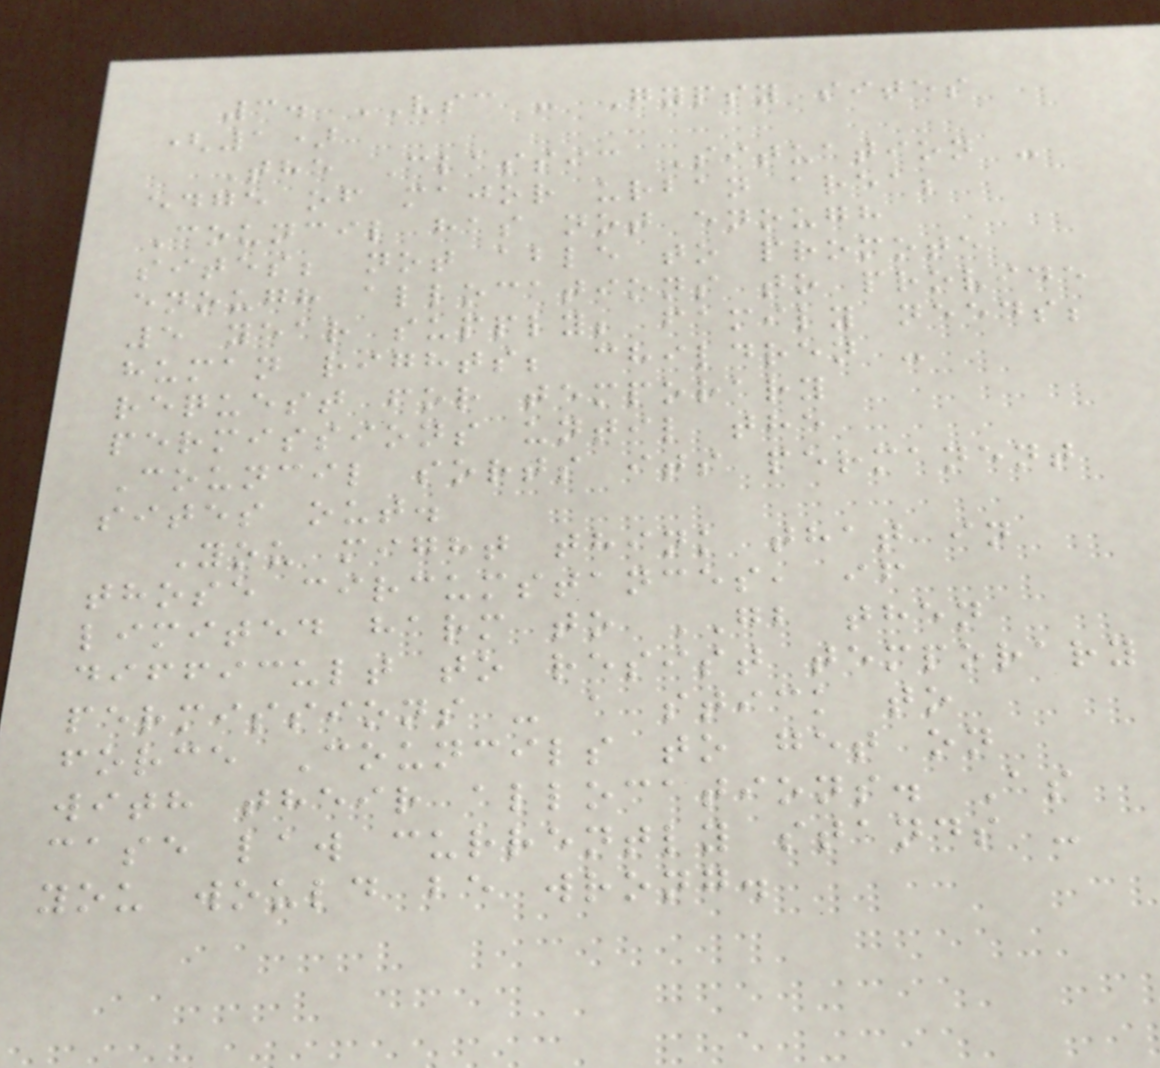3. VSC - Gypsy sites
(1)
The Classic Situation -
edge of major urban area;
Council has not enough
sites; not able to promote
enough allocations to provide
5 year supply; family needs;
human rights; children -
request for temporary
permissions until the
Council sorts its permanent
sites out.
You might think that in
those circumstances, if
limited harm to GB then
difficult to resist temporary
permissions - a stick to
force Councils to get on
with their allocations. As
case law currently stands -
you would be wrong.
